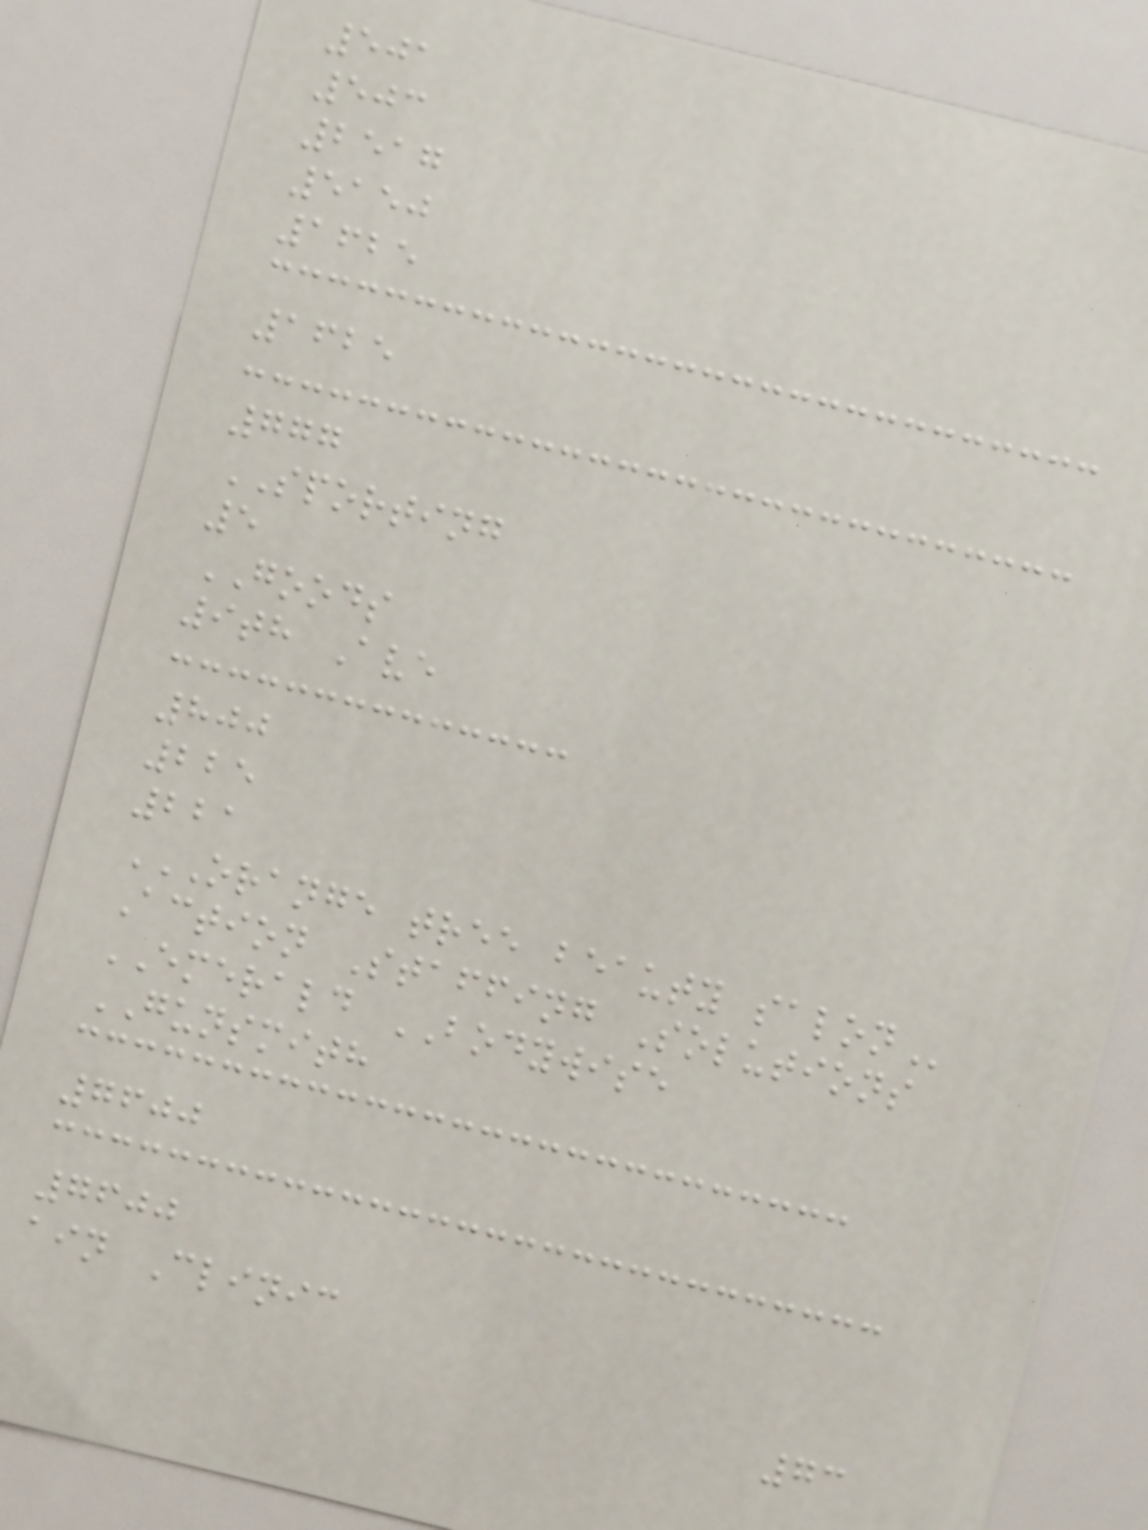501
503
2517
5150
1625
1625
777
SPORTING
5
GOODS
9th Ave
800
225
221
ORANGE TREE BEAUTY SALON
Action Staffing Solutions
EMERALD BODYWISE
GUNSMITH
7600
7600
ain Clinic
73
